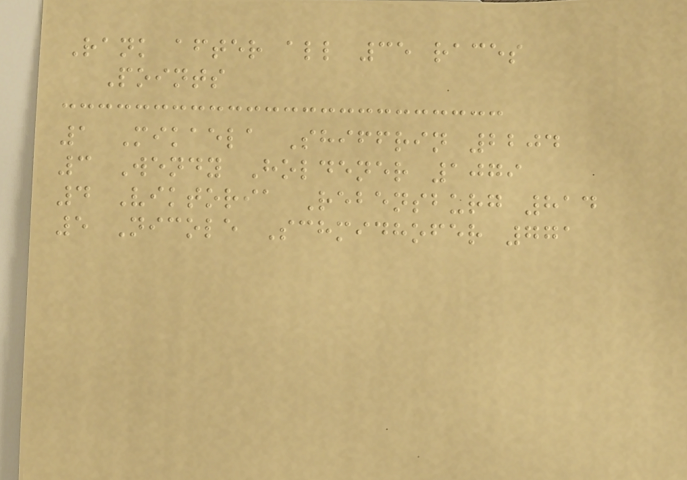Rank after all 35 races
Points
1 Mikaela Shiffrin 2204
3 Wendy Holdener 1079
4 Viktoria Rebensburg 814
5 Nicole Schmidhofer 771
